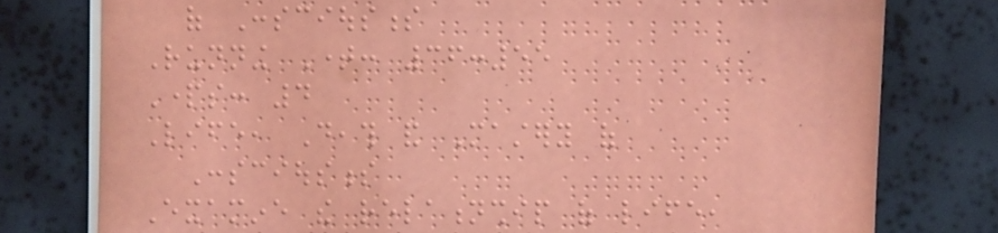of Consciousness
Running Time: 36:55
Parts: 4
Life, Death and Mastery of
Consciousness
Examine the relationship of life,
